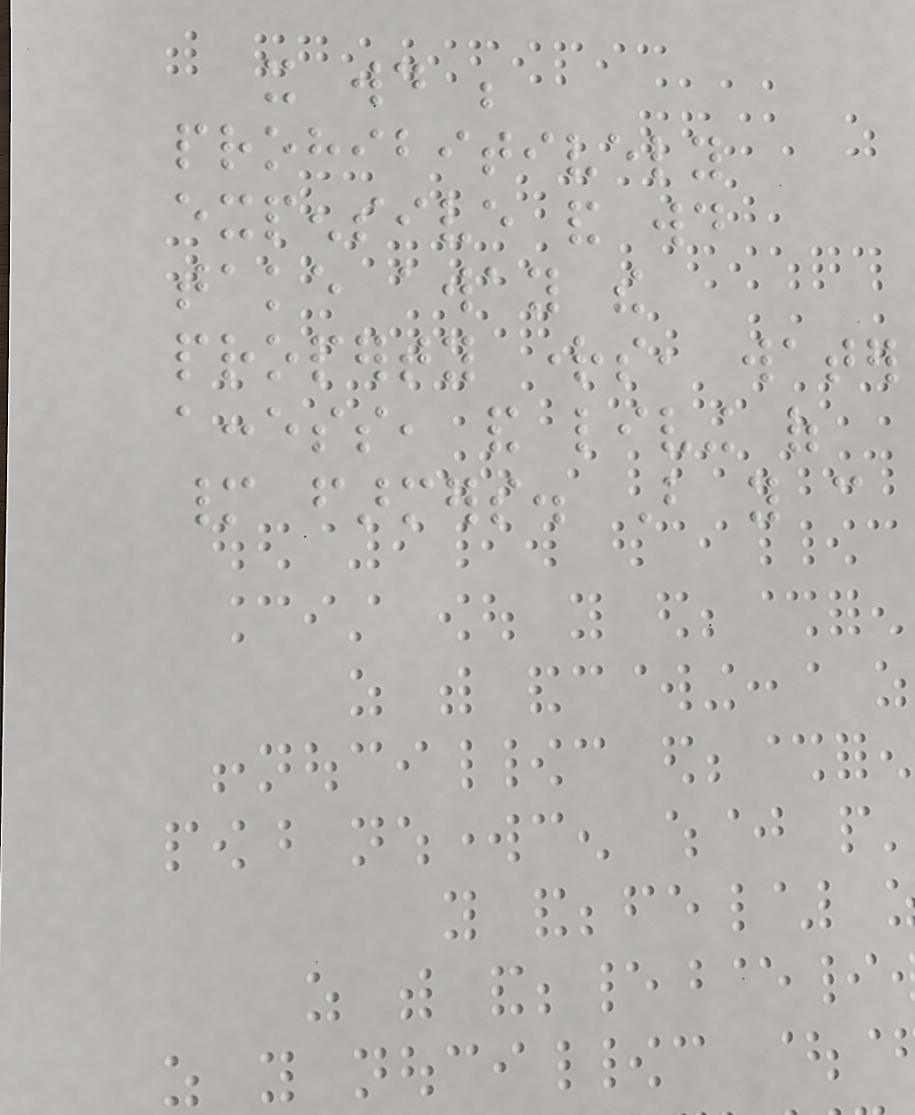it would be
prohibitively
expensive and would
take away the
property rights, water
access, and living of
many farmers. But you can
